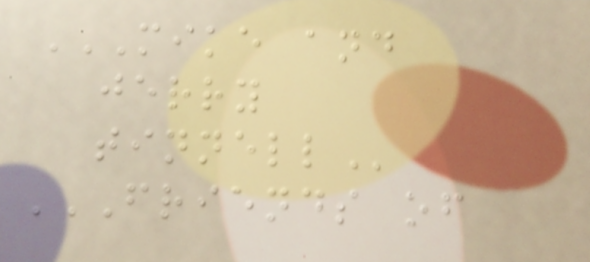MIKE AND
JERRY
TINNELL
FRIENDS OF
